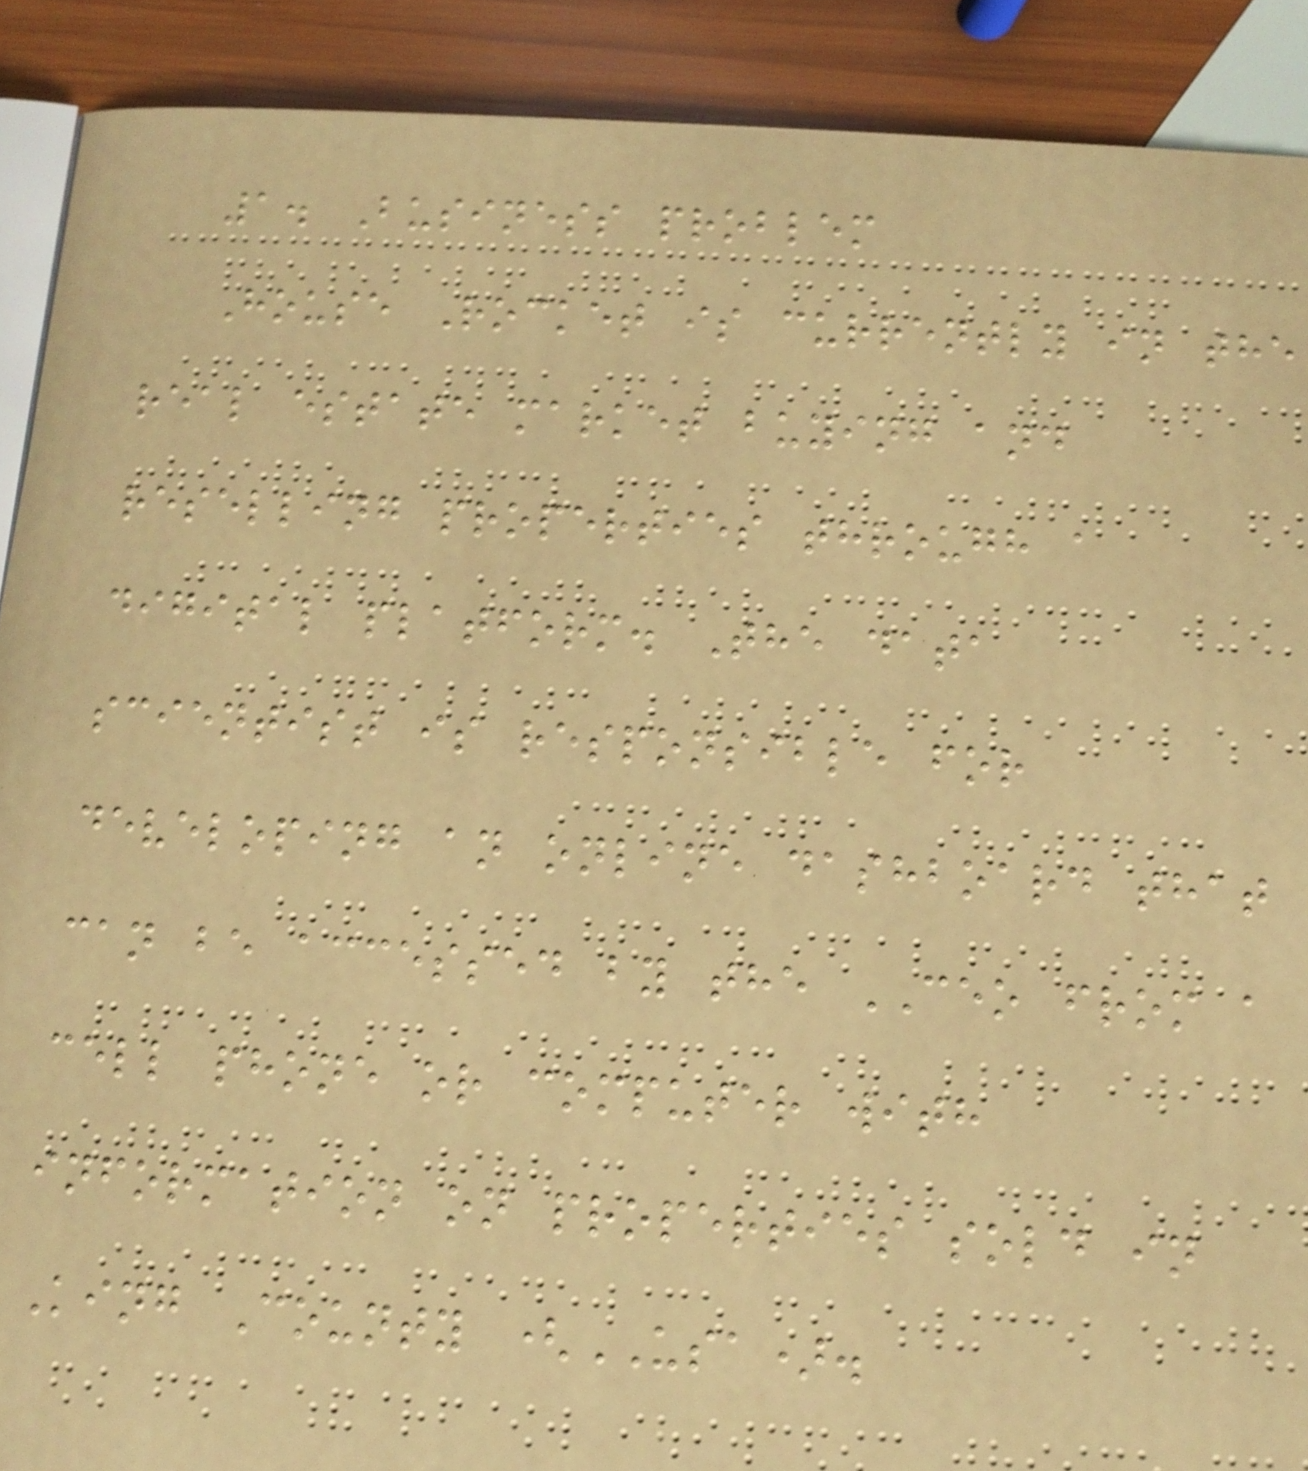1. Business problem
House Rocket is currently in the
real estate market buying and
reselling properties through a
digital platform. The data
scientist is responsible for
developing an online dashboard that
can be accessed by the CEO from a
cell phone or computer with
information on properties sold in
King County (USA).
